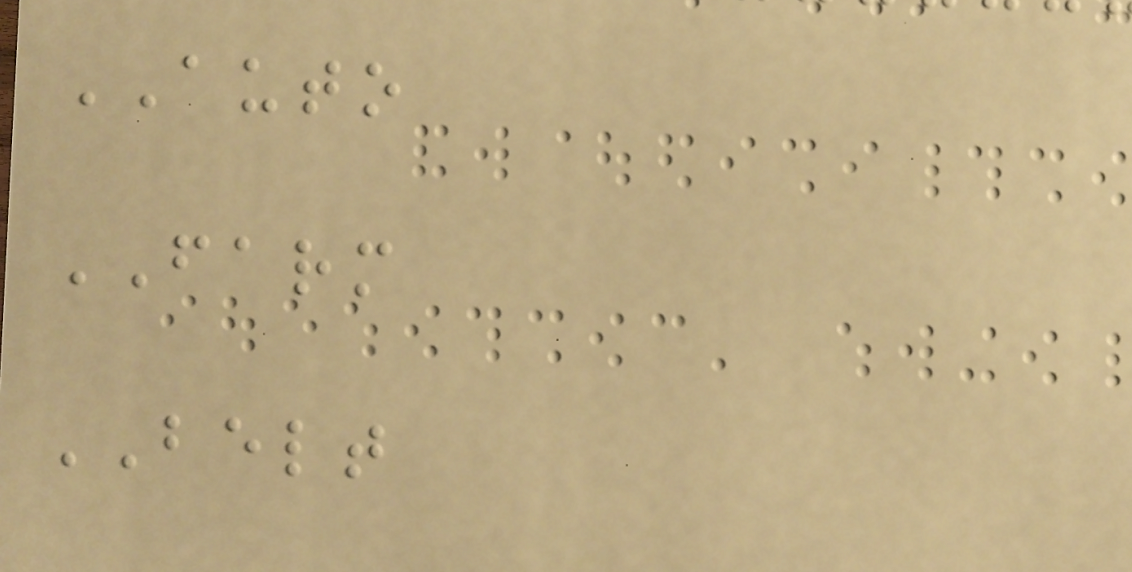AUTO
FARM
BELT
